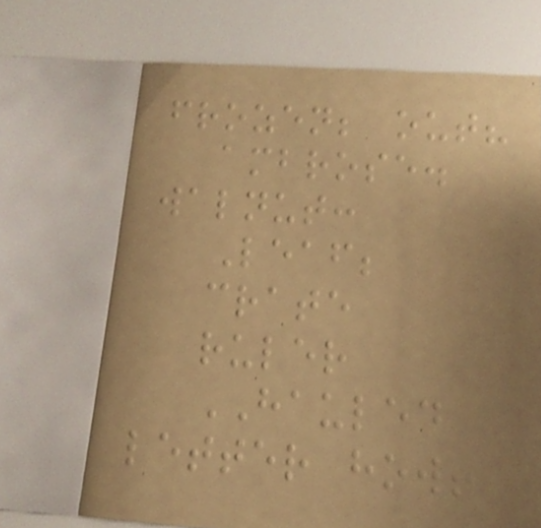frozen; out?
ambrose.
walnut:
Leaf;
crate
ruler
HAULED
letter how!
